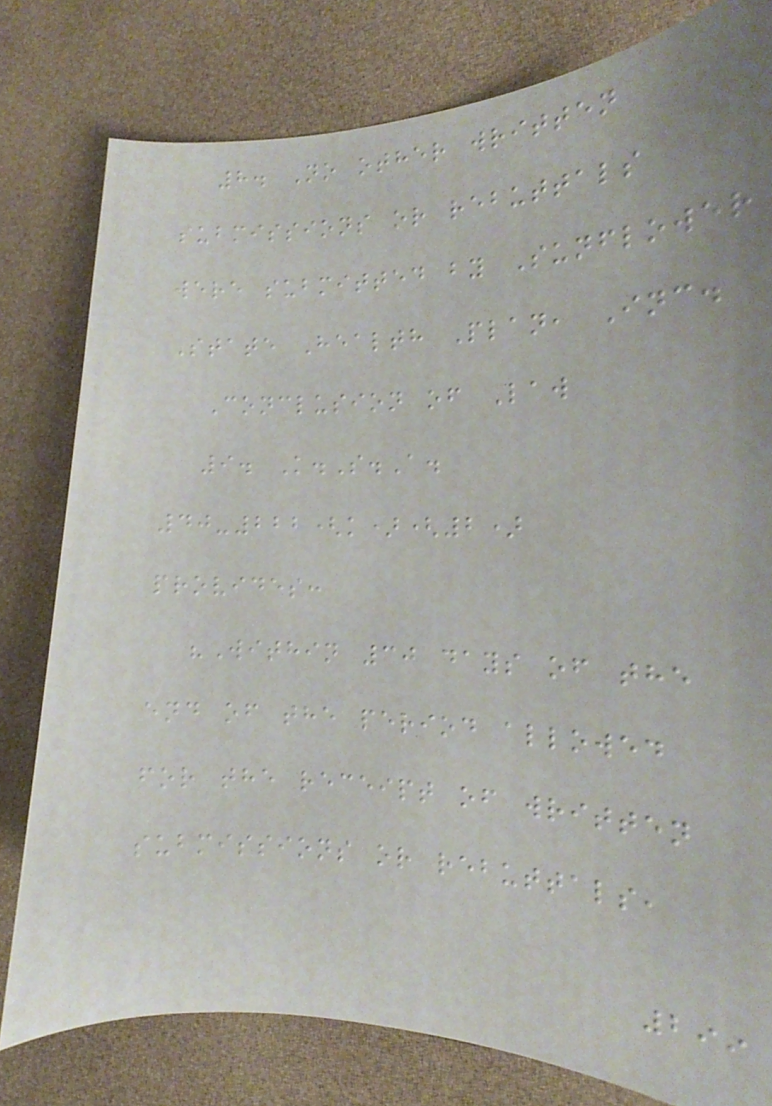8. No other written
submissions or rebuttals
were submitted by Sunflower
State Health Plan, Inc.
Conclusion of Law
9. K.S.A.
40-222(k)(2)
provides:
"Within 30 days of the
end of the period allowed
for the receipt of written
submissions or rebuttals,
299
